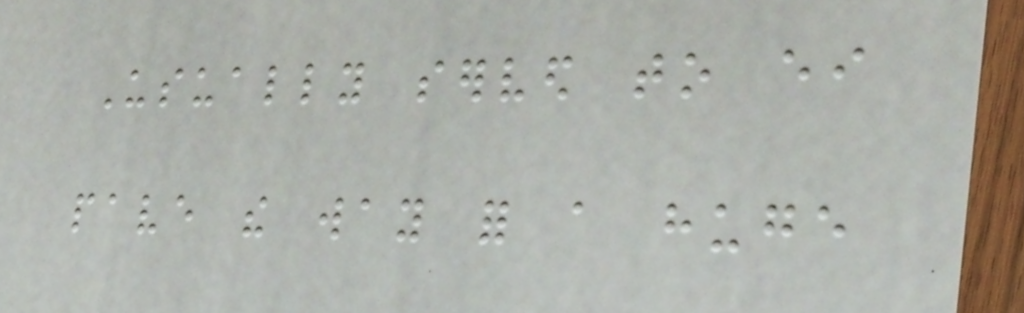Usually served to either
pave the way for a huge
